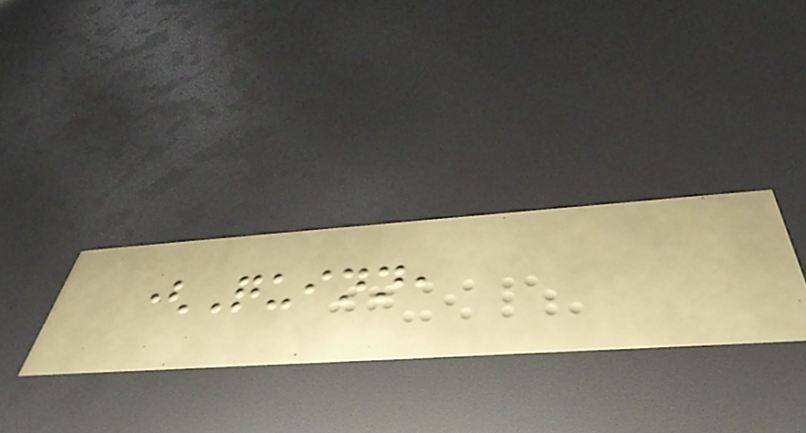(Quinn,
